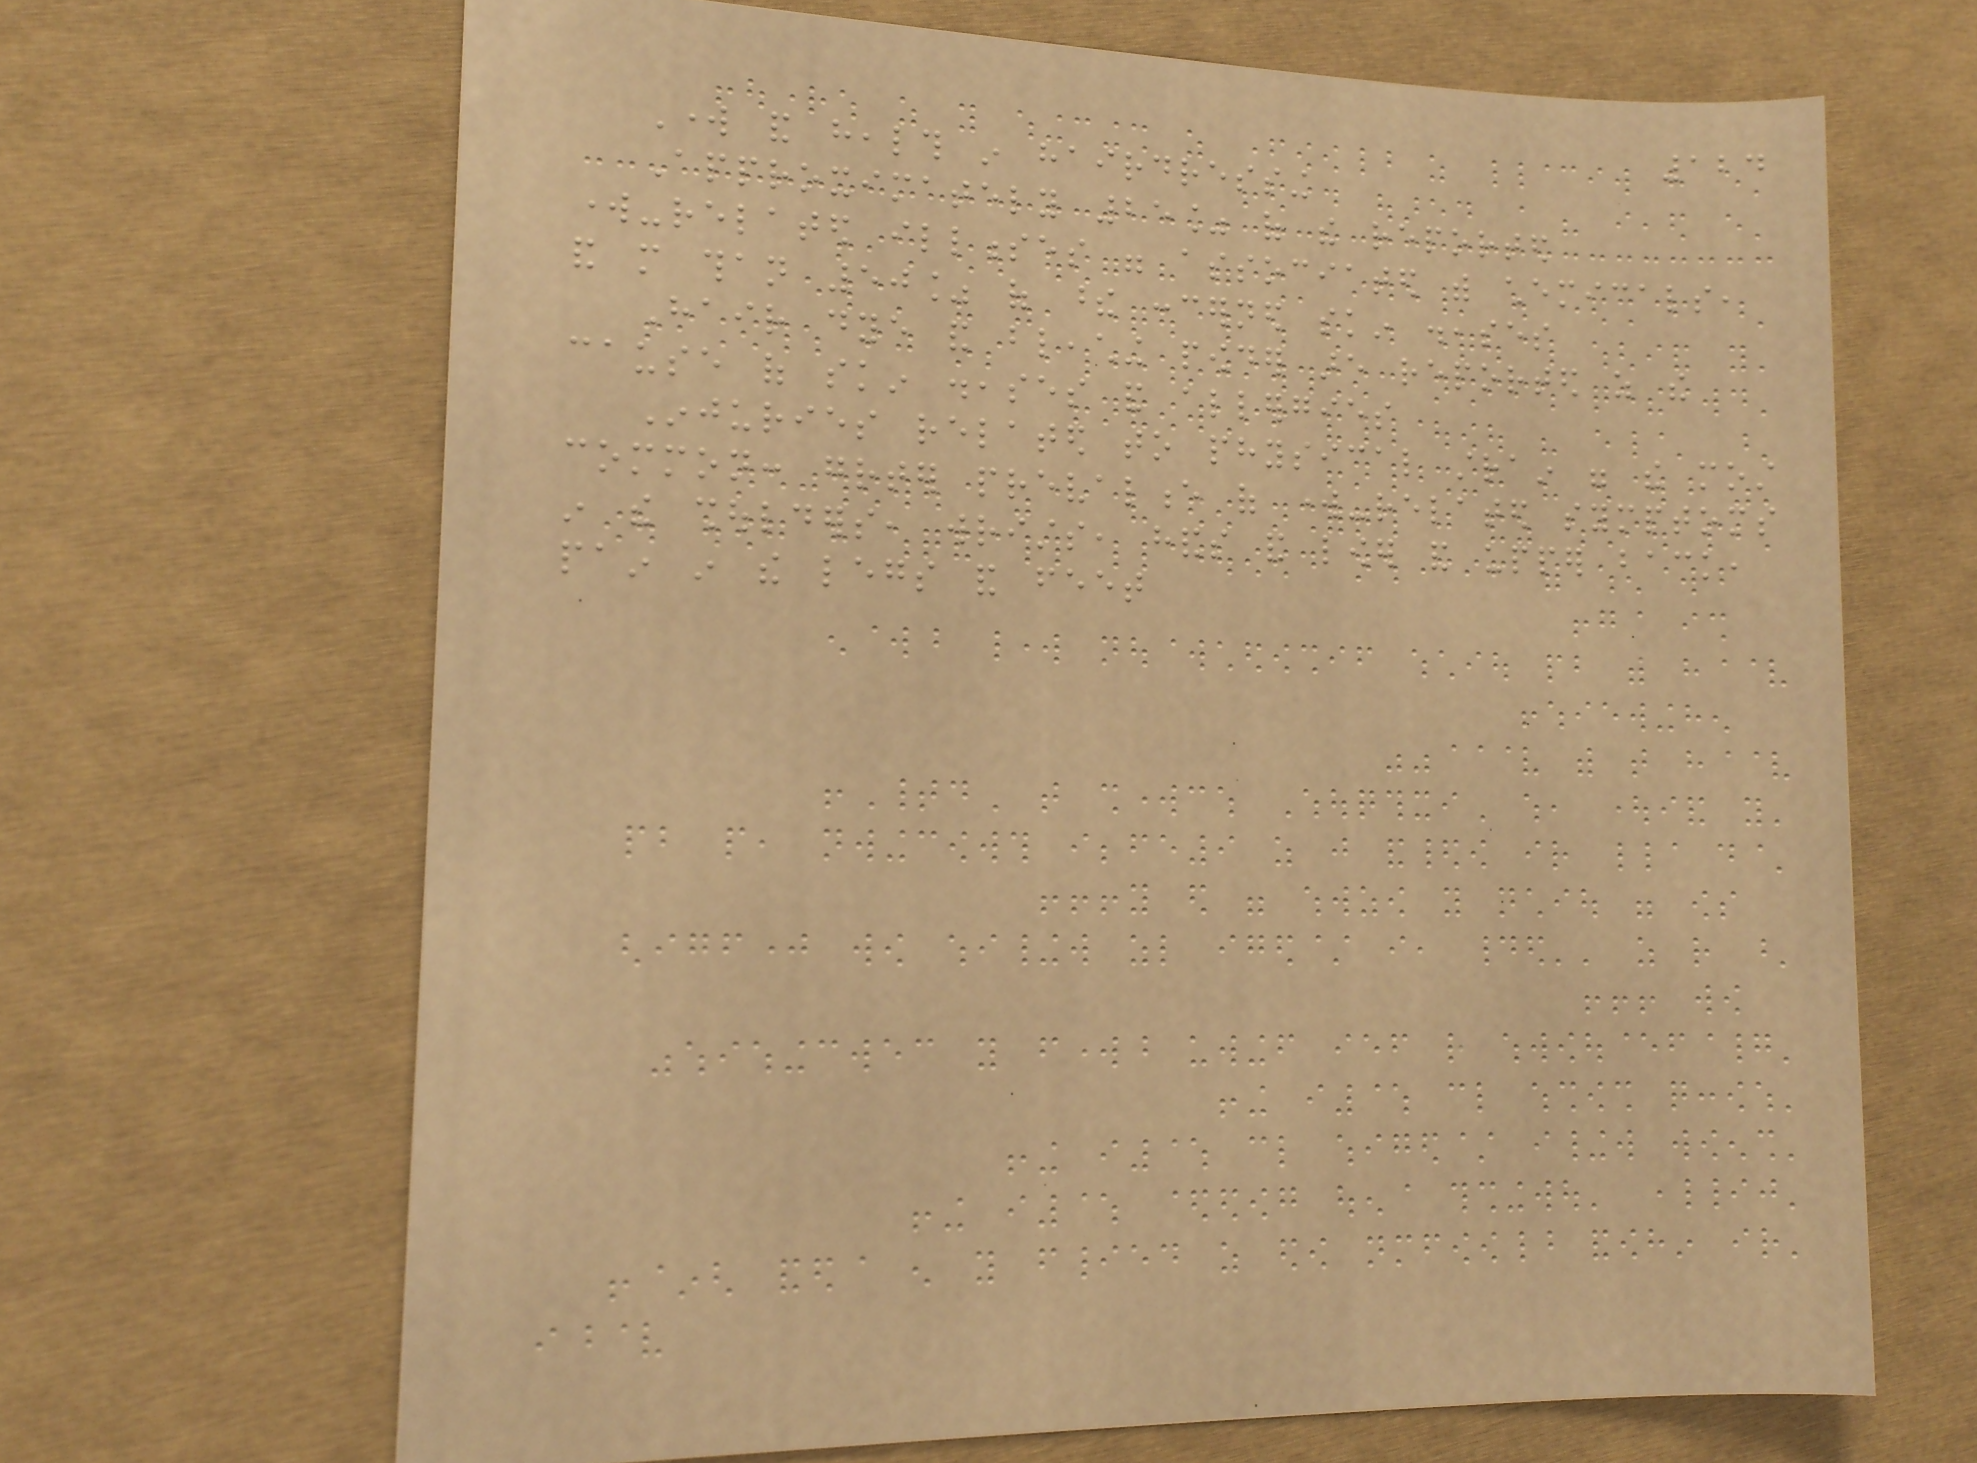124
Work and health in hairdressing
Approximately 25% of the reported
work-related illnesses were associated with chemicals,
and more than 50% of these concerned skin diseases
Hair dye and bleaching powder are reported as the
cause of skin diseases and allergies
Injuries related to physical strain were the most
common: greater prevalence of work-related symptoms
in the shoulders, wrists, hands and lower and upper back,
pain in the legs and feet
